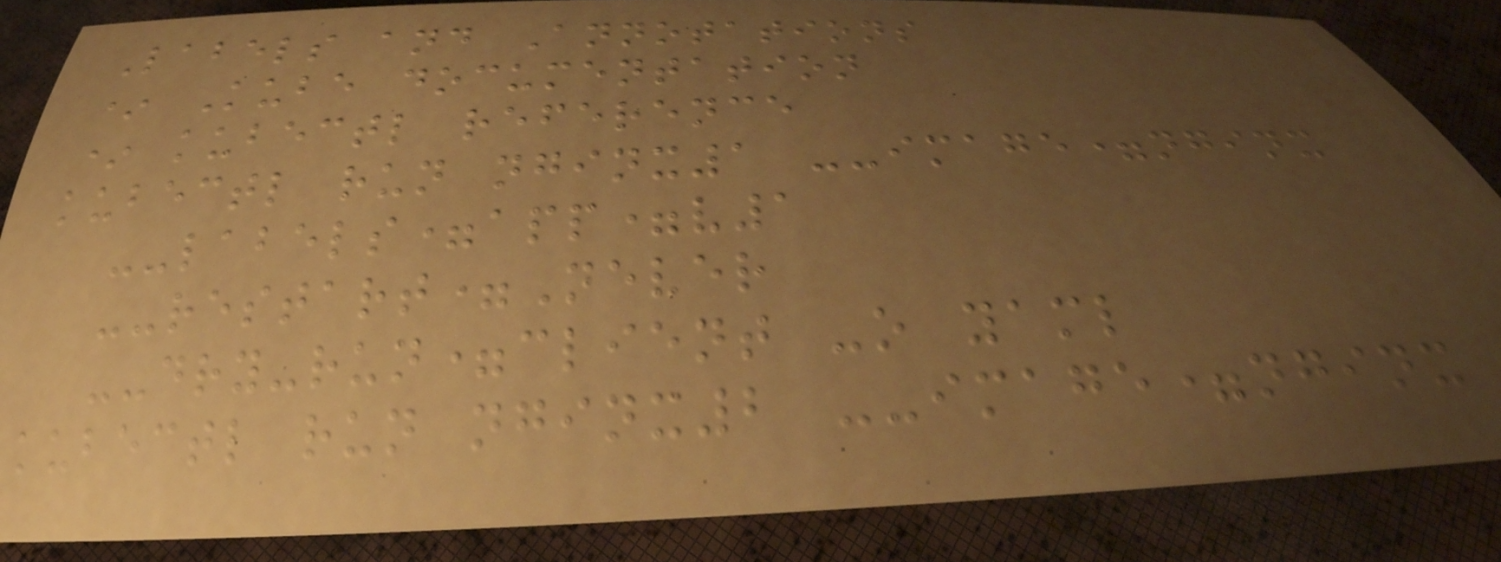Labels and Annotations
* Kube documentation
* kubectl reference
kubectl run nginx1 --image=nginx
--labels=app=v1
--restart=Never
--dry-run=client -o yaml
kubectl run nginx2 --image=nginx
